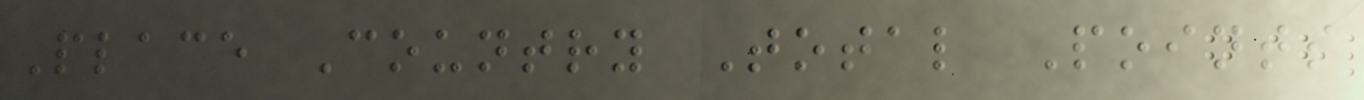Place Country Total Points
